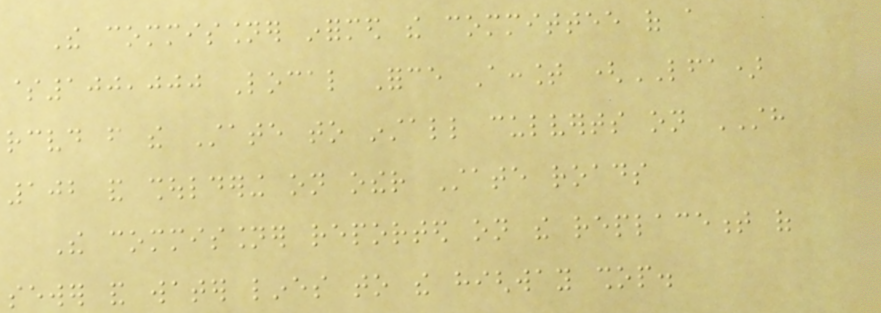The commissioner informed the committee of a
$100,000 Local Force Account (LFA)
received from the State to install culverts on STH
102 and shouldering on other State roads
The commissioner reported on the replacement of
sewer and water lines to the highway shop.
